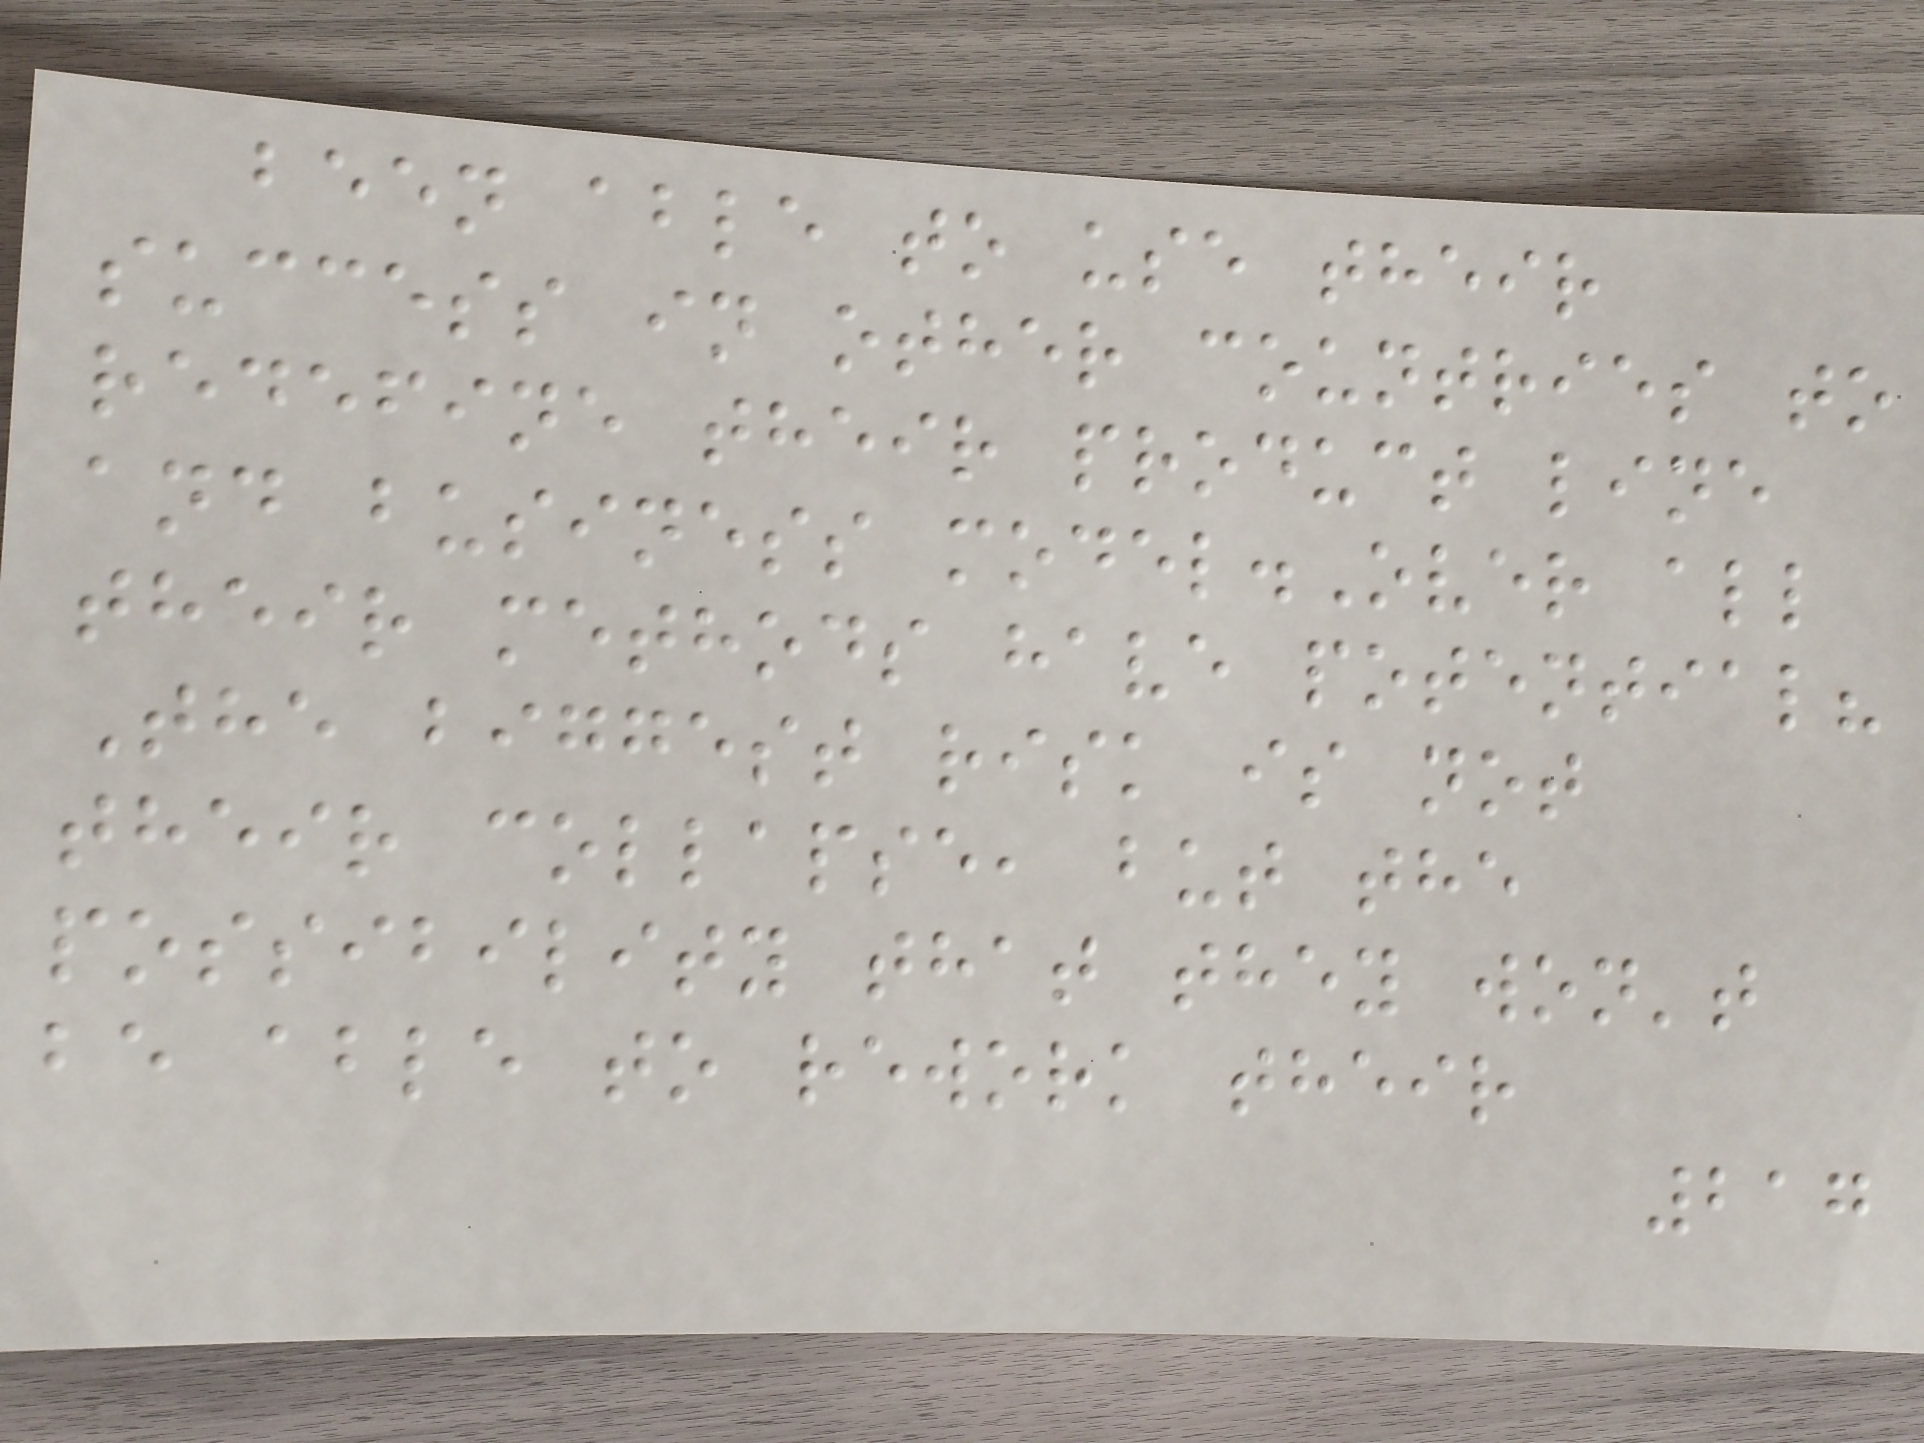been able to use their
success in other countries to
redefine their product line
and business model.Over all
their methods have potential?
The biggest risk is not
their collapse, but the
possibility that they won't
be able to rework their
217
